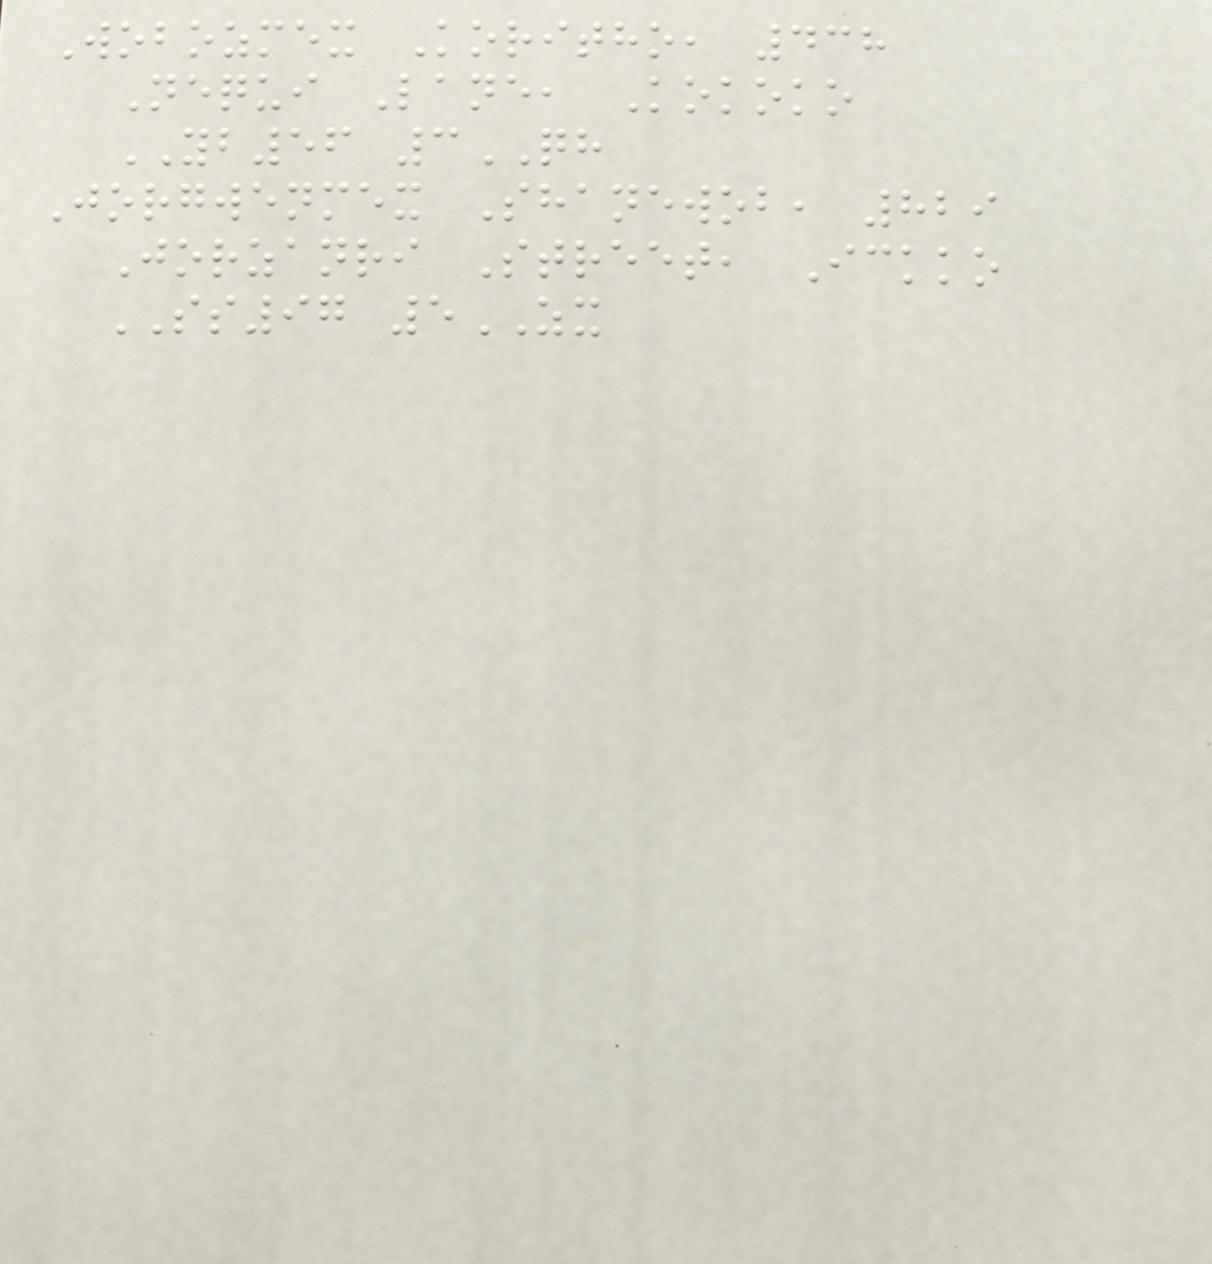Wobozmex Koritho, 438
Nequi Lane, Kokoko
YB56 3QH
Jorgwenmex Shanewob, 829
Jorzanri Street, Ickko
SS97 5ZX
